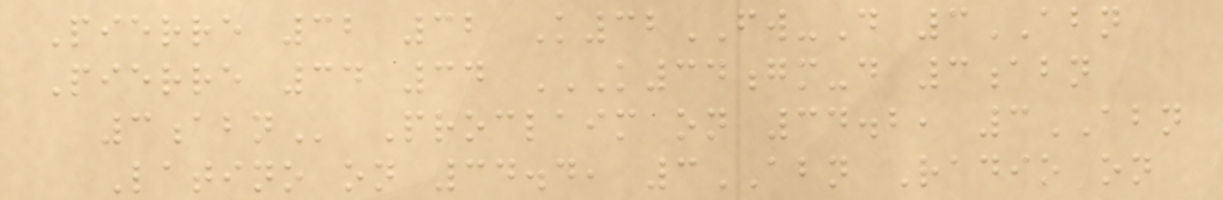Pierre 32 32 K32FW-D 3ABN
Pierre 34 34 K34GM-D 3ABN
3ABN Proclaim on 34.2, 3ABN
Latino on 34.4, 3ABN Radio on
